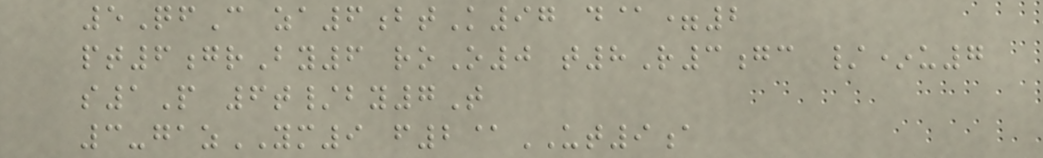5QfC za6btK97 d@=2
pt6grBy6 roO0 t8R3gc /*u7
s1P 6t/by7T
3-gazYM9 f2@UT9a
